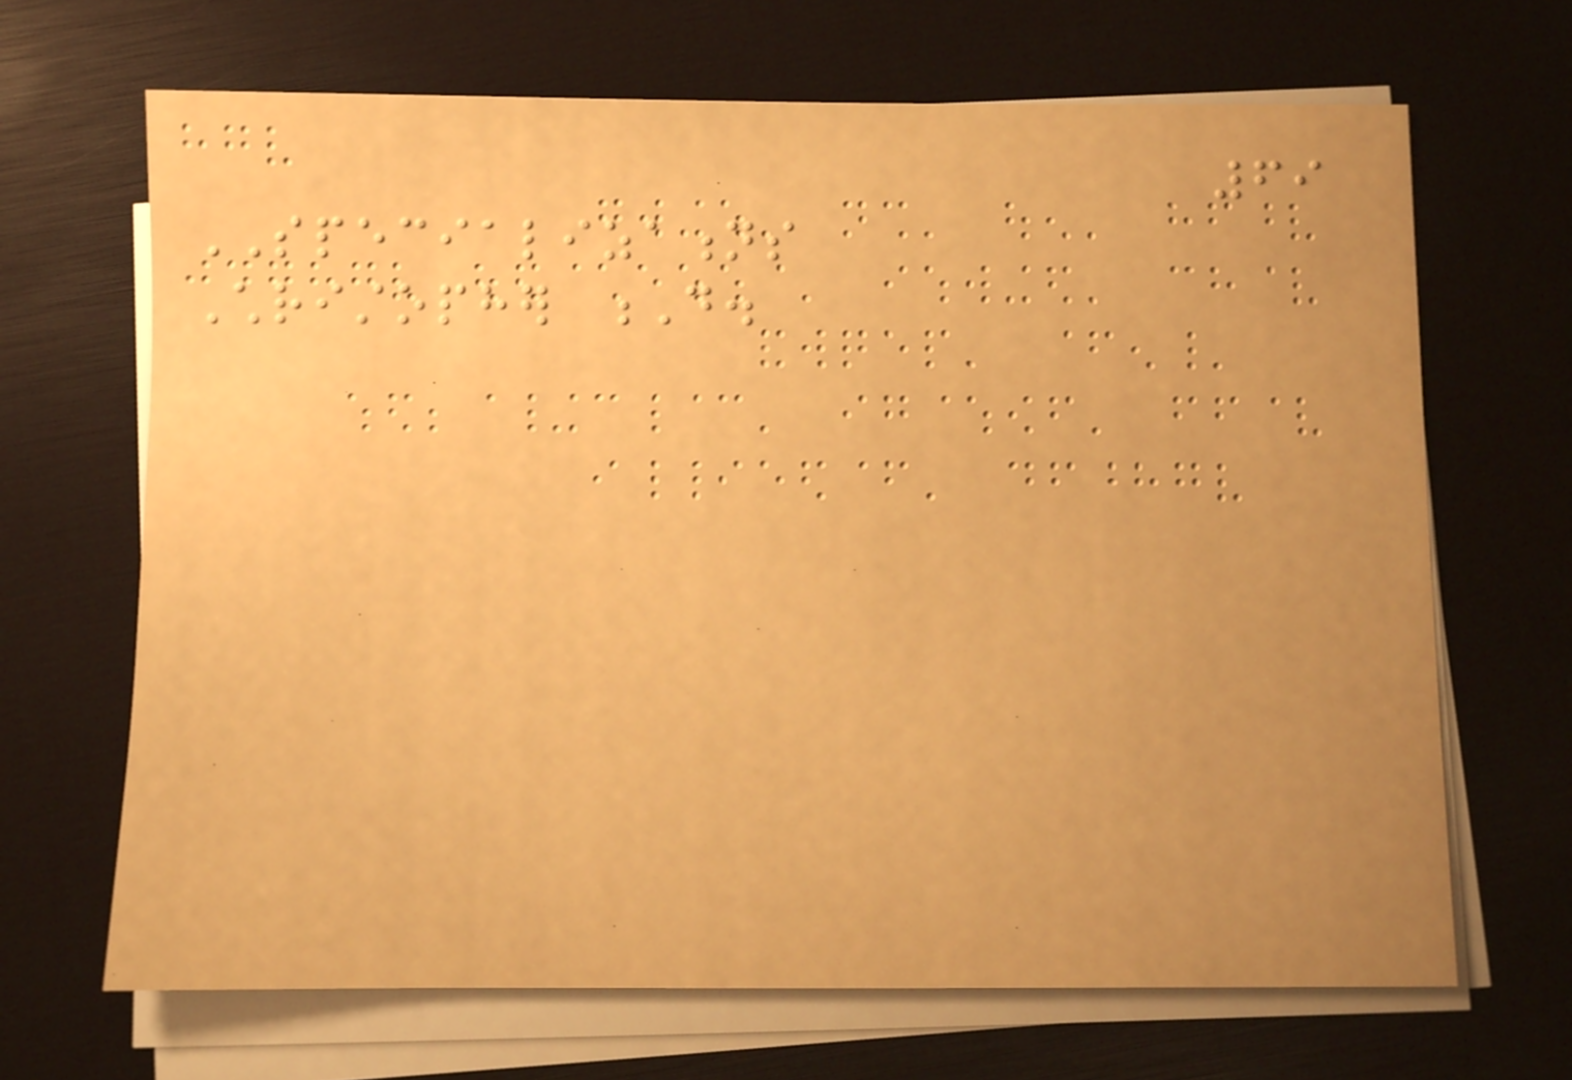69
SPECIALIZATIONS
Christopher D.
